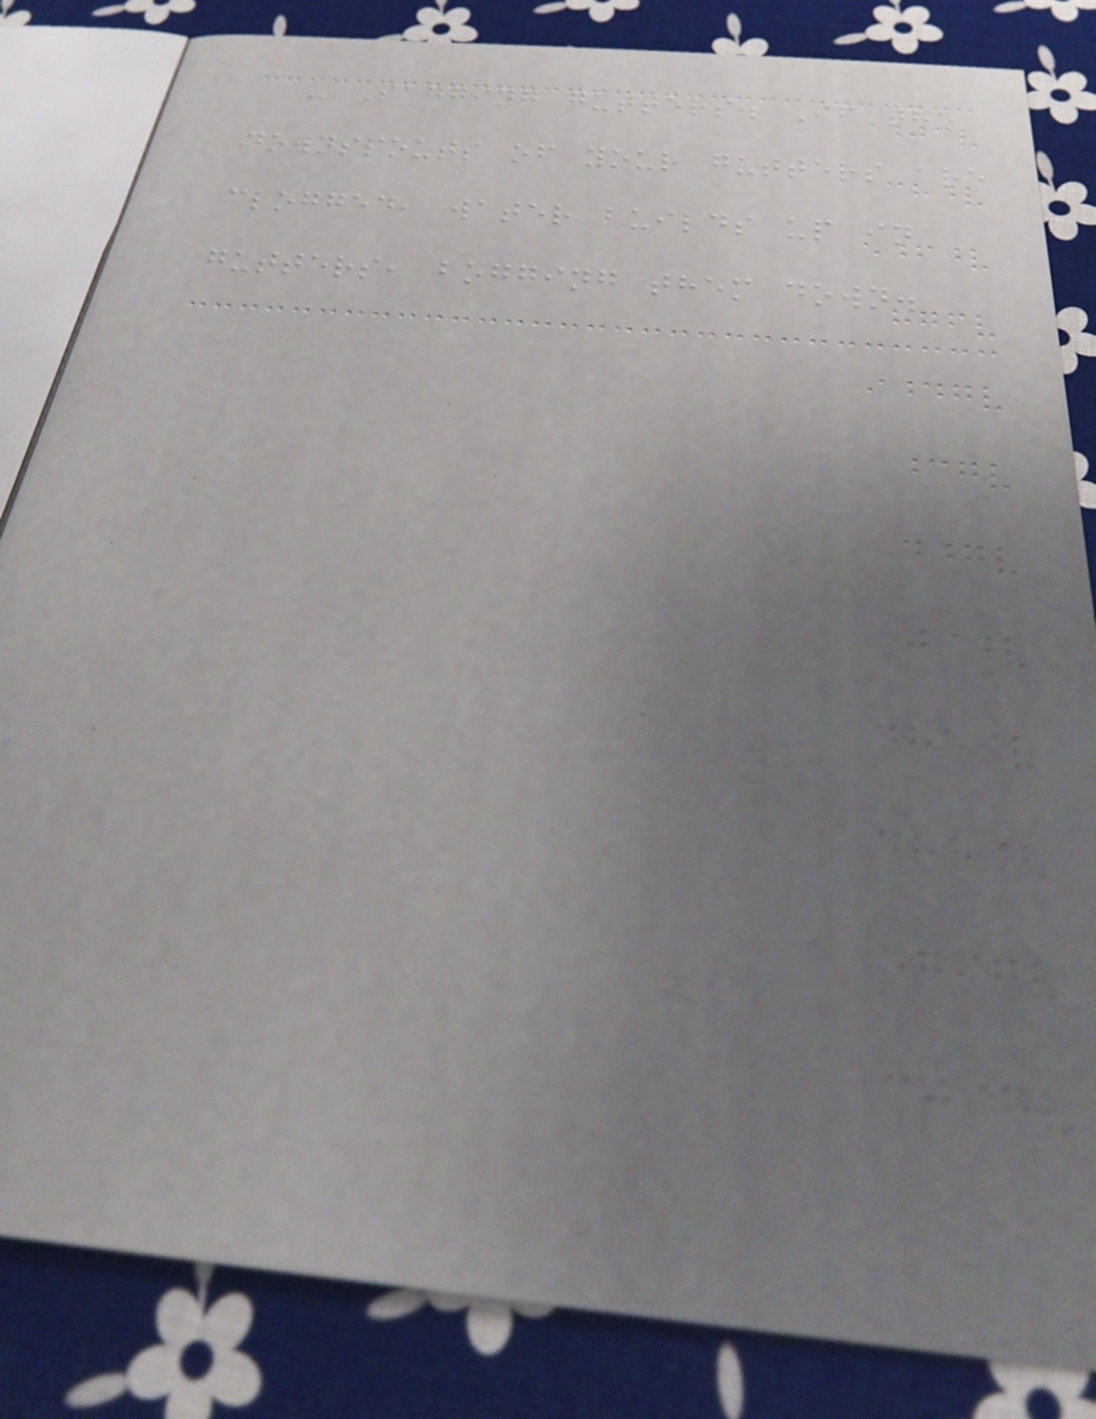- Sagging gutters. If the
downspouts of your gutters are
clogged, water builds up in
gutters, bogging them down.
